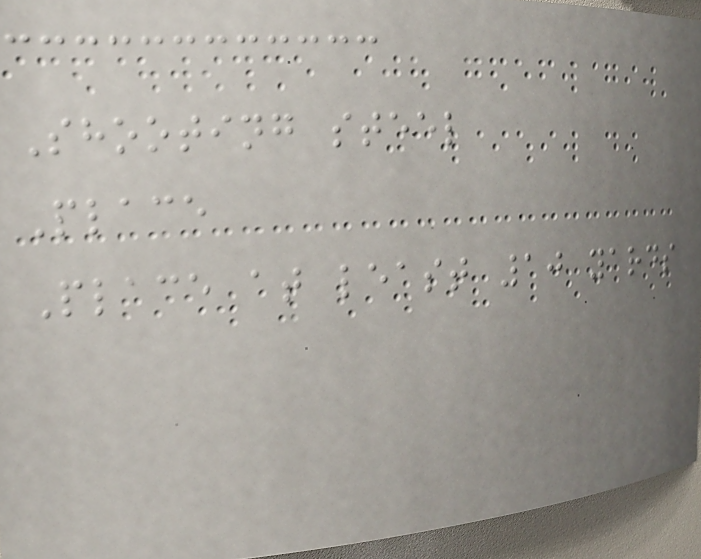Shooting steel
Place
Place at least 10 yards
